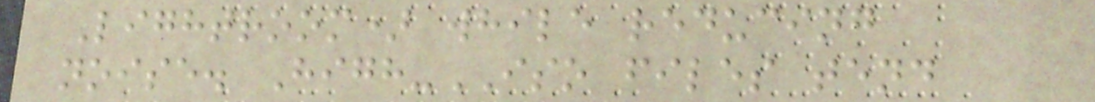Lightroom) while reducing
noise. High-ISO files tend
